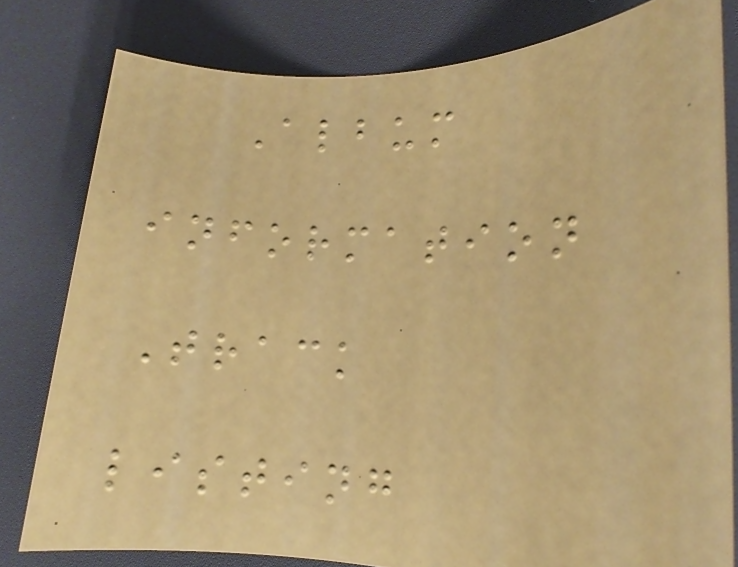Album
information
Track
listing
